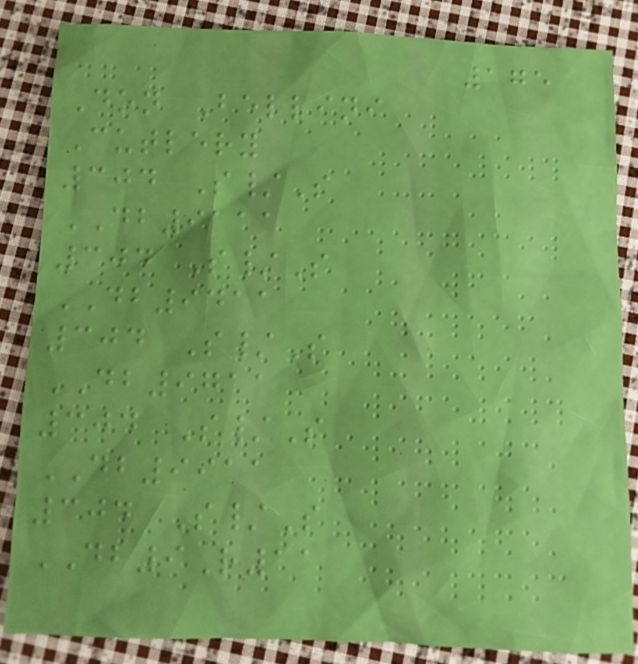175
Don Bellini
Cutlery
304 S/S
DB9111
304 S/S
DB9411
304 S/S
DB9711
304 S/S
DB9911
304 S/S
DB9R11
